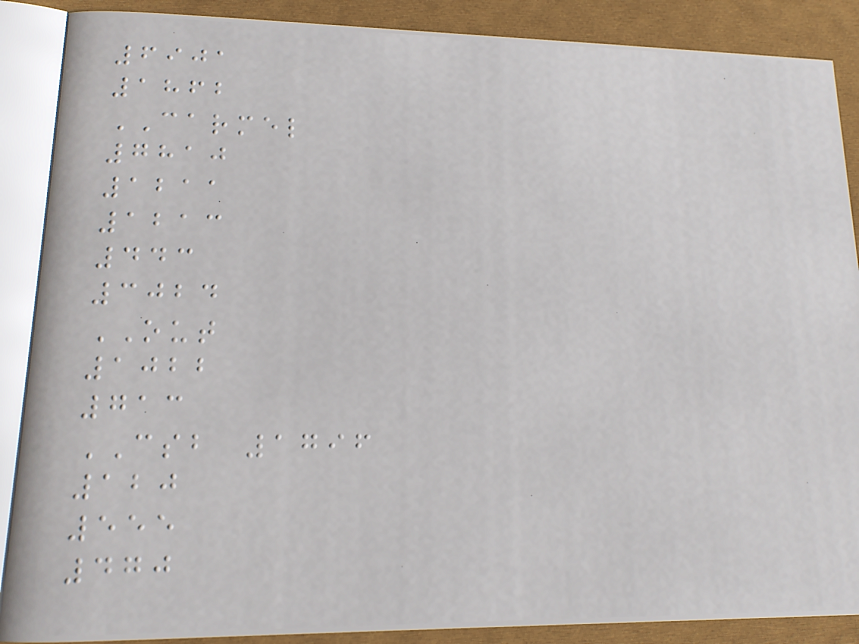6901
1862
CARMEL
7810
1211
1213
443
3024
OUT
1022
713
CSB 1796
120
555
470
